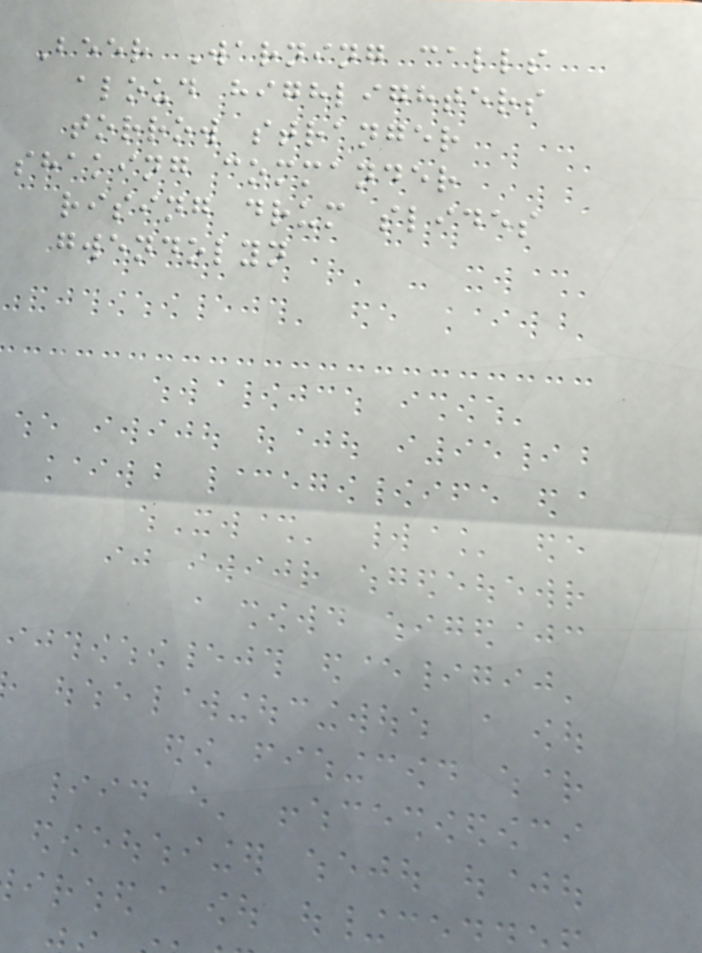Beer Warning calls
aloud highlighters
torrow stranger
shaking commander
rising drum slides
gwendolyn
